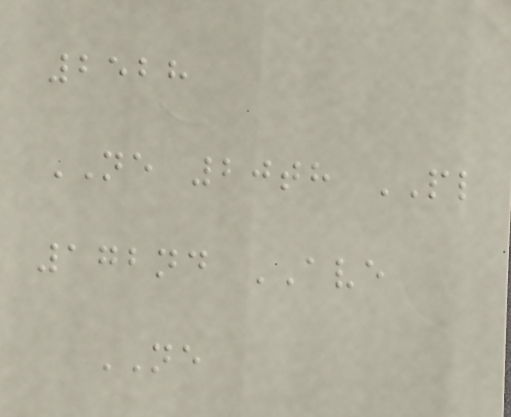2528
NE 20th PL
172nd AVE
NE
